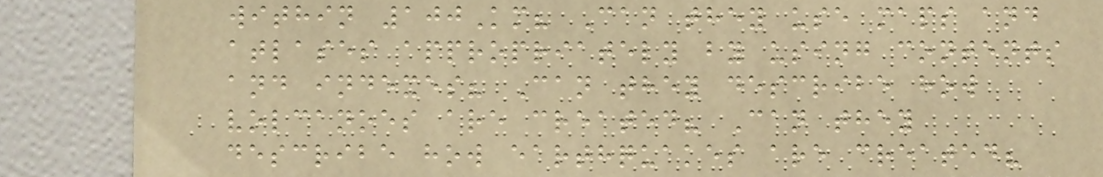within 100Km? Can they use maps and
atlases appropriately by using contents
and indexes? Can they describe how
volcanoes are created? Can they
describe how earthquakes are created?
